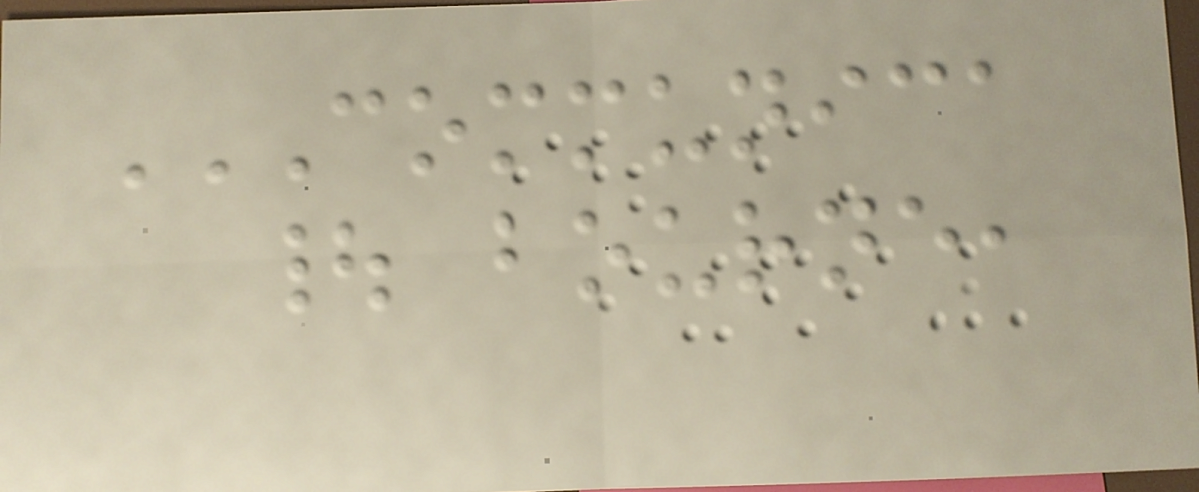COMMUNICA
| BOURNE,
